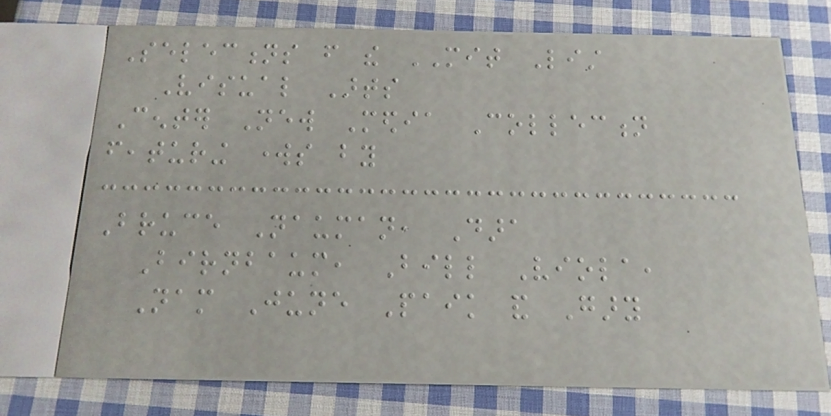Selections from the MIT List
Visual Arts
Center New Media Collection
featuring works by
Bruce Nauman, Dara
Birnbaum, Bill Viola,
Nam June Paik and Gary
